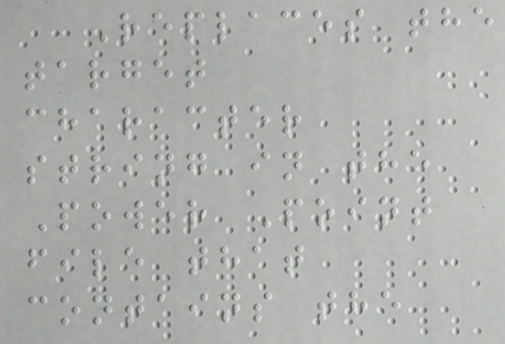Replaces the
target
character
string in the
Power Point
file that
contains the
